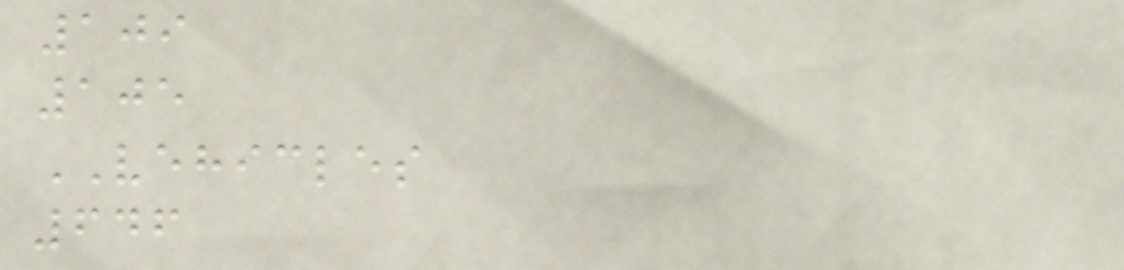109
105
VEHICLES
646
